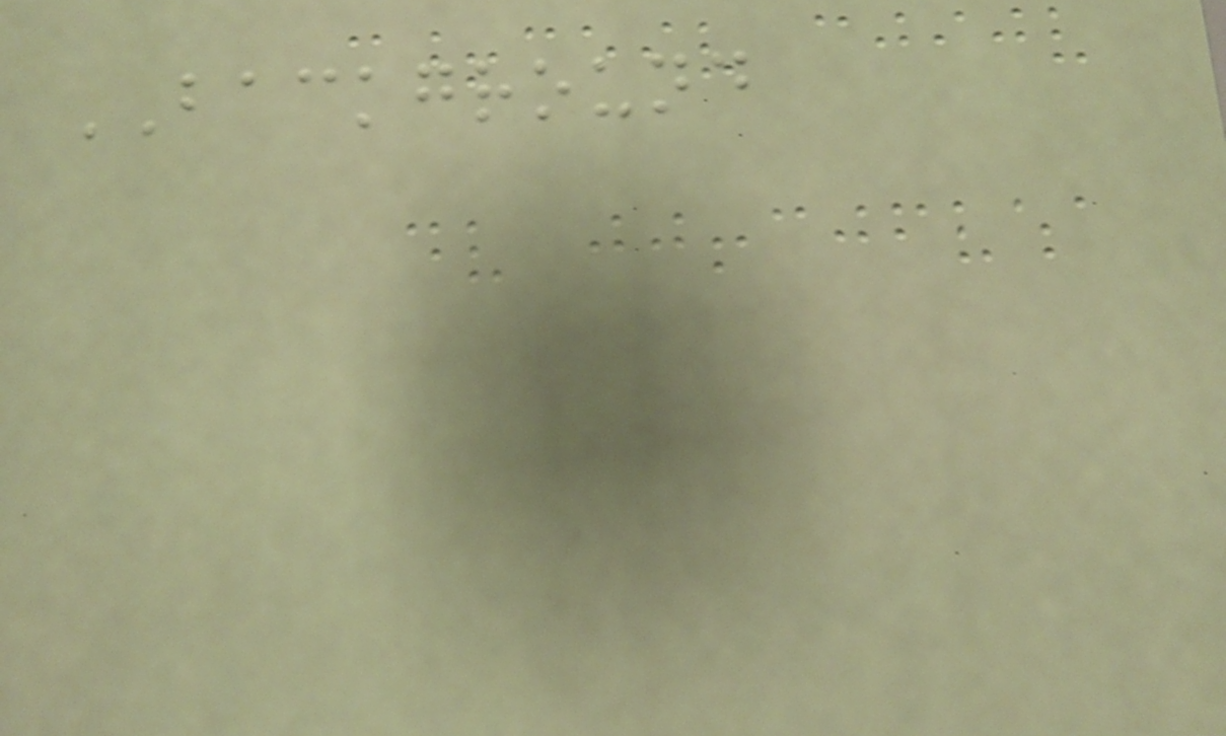BACKGROUND
